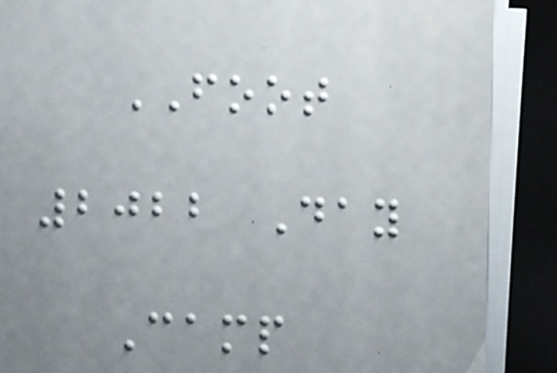FOOT
2022 Day
Camp
